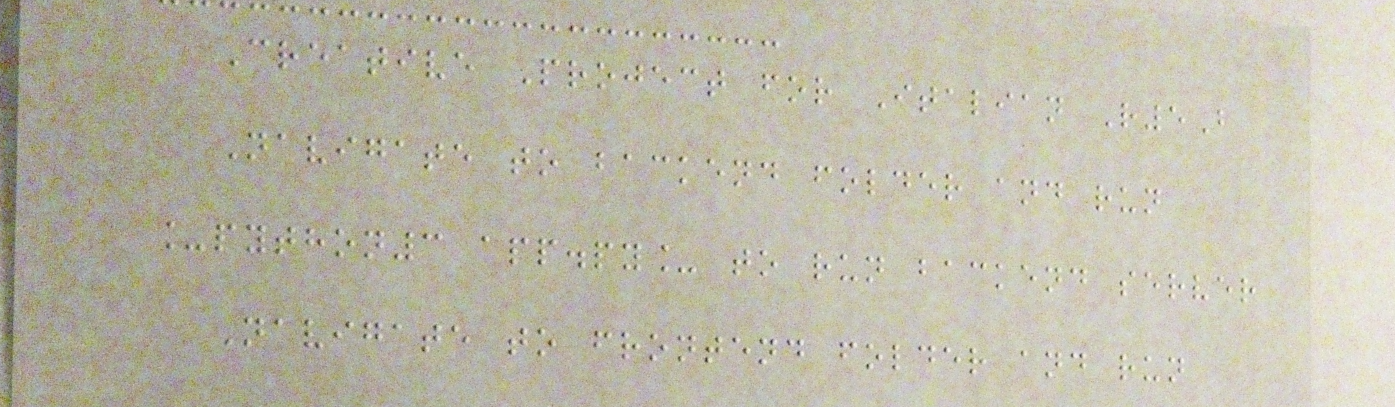Creative Project for Italian R5B
Navigate to backend folder and run
_python3 app.py_ to run backend server
Navigate to frontend folder and run
